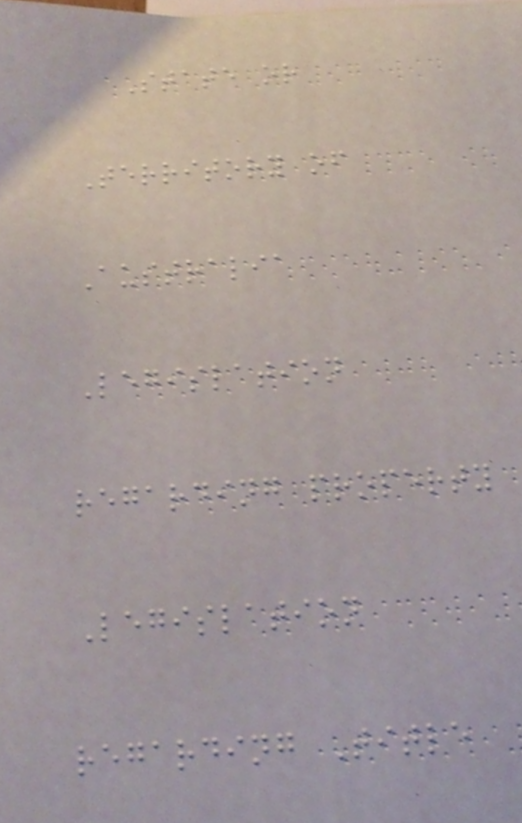State or
Territory of
Australia
Legislation
regarding property
Legislation
regarding Title
